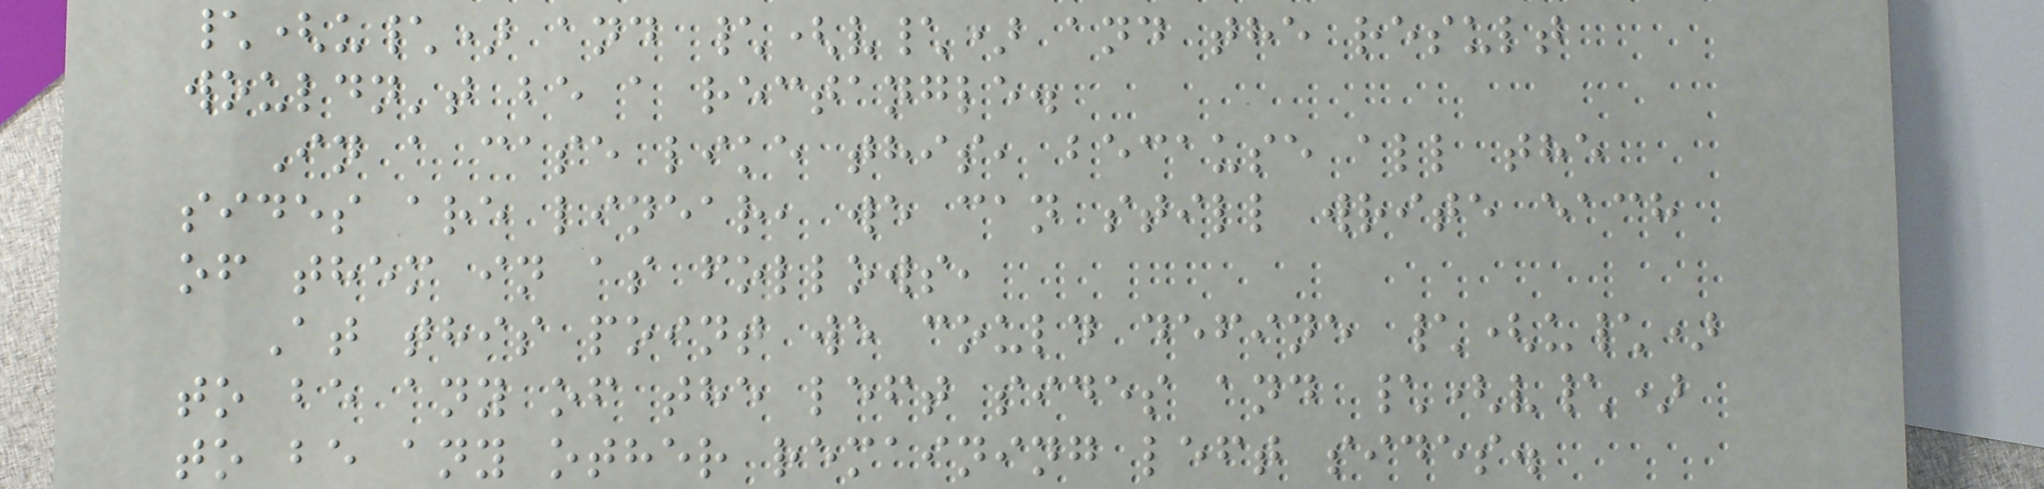\(u\) and \(v\) and the result
wouldn't be a rectangle.
In a case like this, because all the
sides are linear, we can still write each
of them in as follows,
At this point we could define \(u\)
to be any of the left sides and \(v\)
to be any other remaining left sides.
